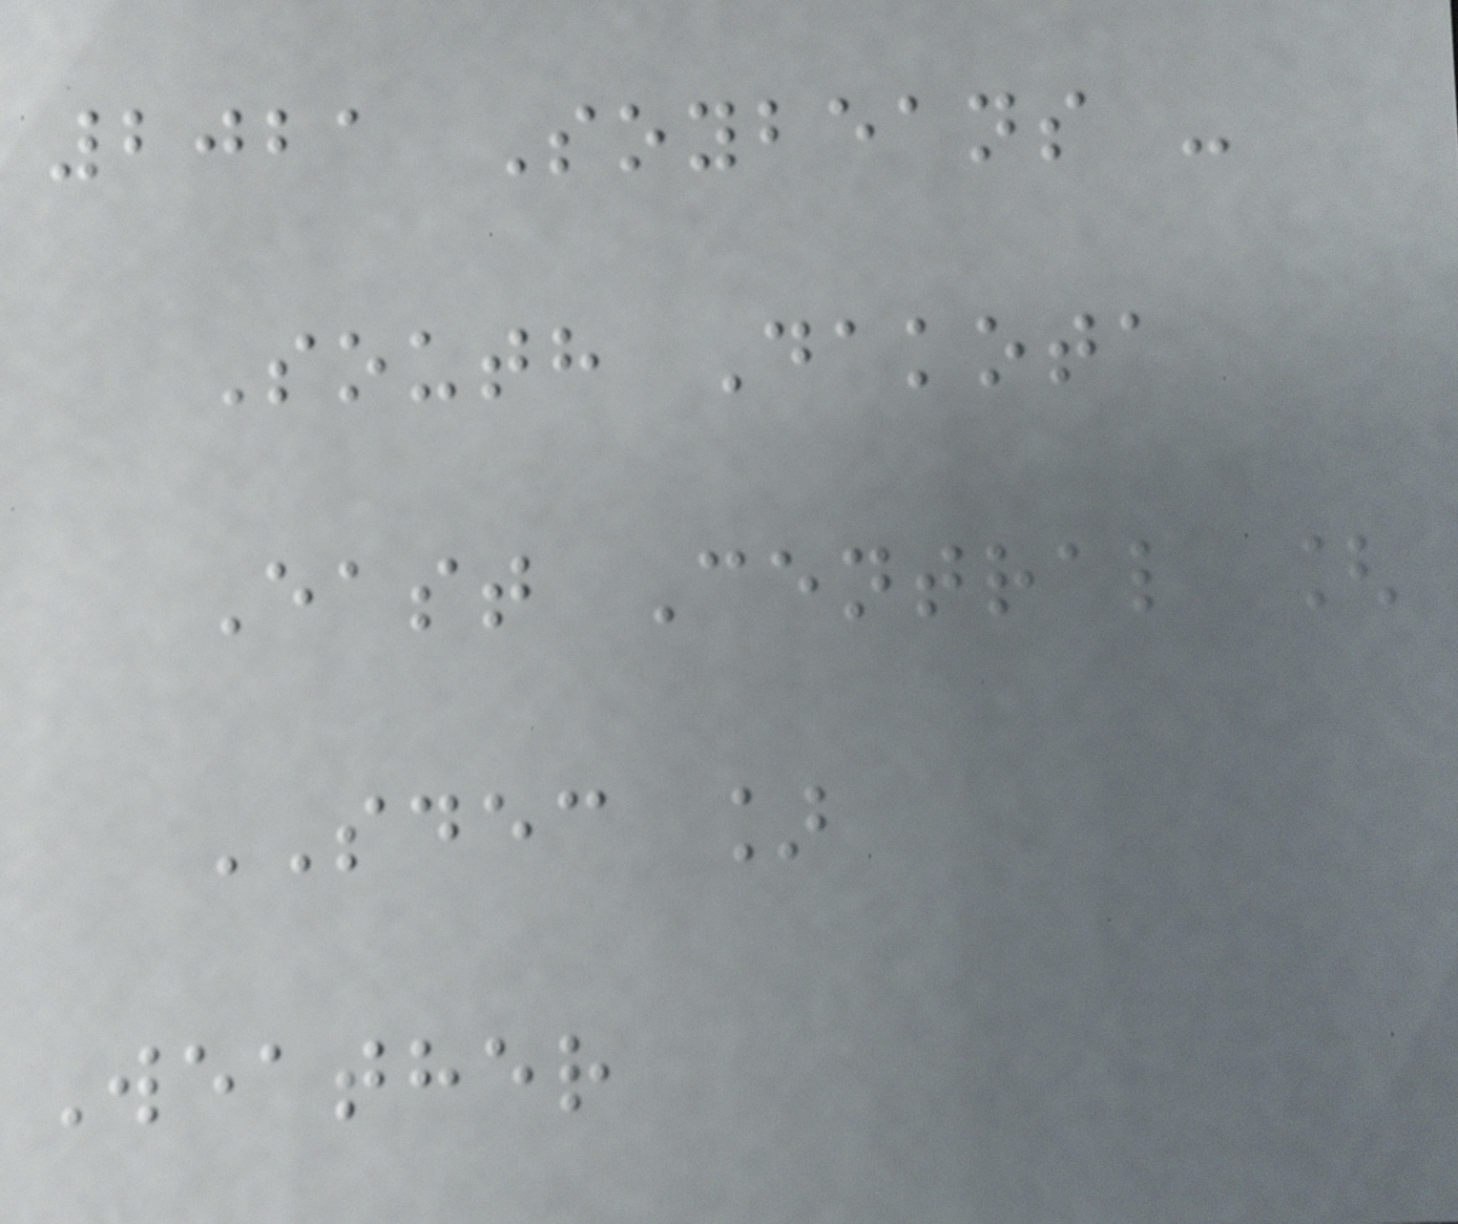2021 Soybeans -
South Dakota
East Central [
SDEC ]
Weather
